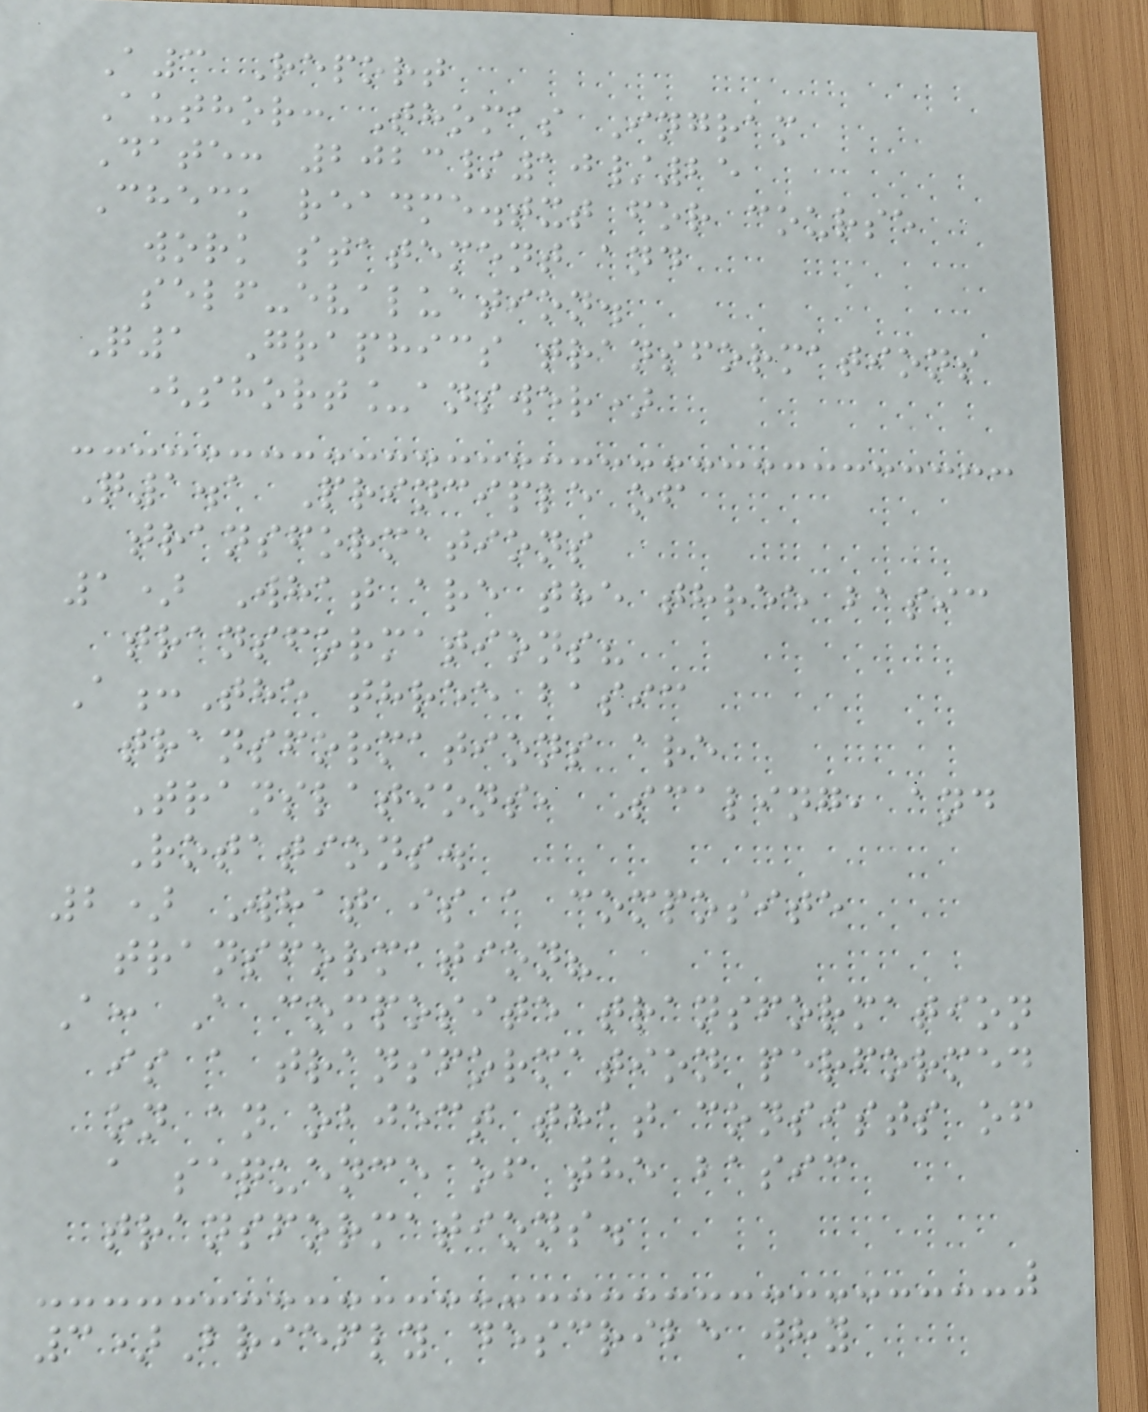A3 Report
Author: Thomas Ingram
Date: 2023/10/25
Check readme.txt for course
work statement and
self-evaluation.
Q1 Graphics transformations
(short_answer)
Q1.1 Principle of
transformations
1) What are the three basic
transformations?
A:The three basic
transformations are
Translations, Scaling, and
Rotations.
2) What is a composite
transformation?
A: A composite transformation
is a transformation performed
on an object that consists of
a sequence of the basic
transformations.
3)Briefly describe why
